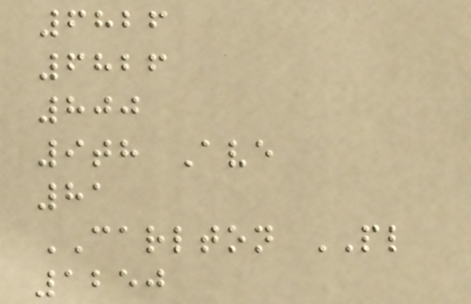6826
6826
800
9th Ave
81
CARLTON PL
1250
